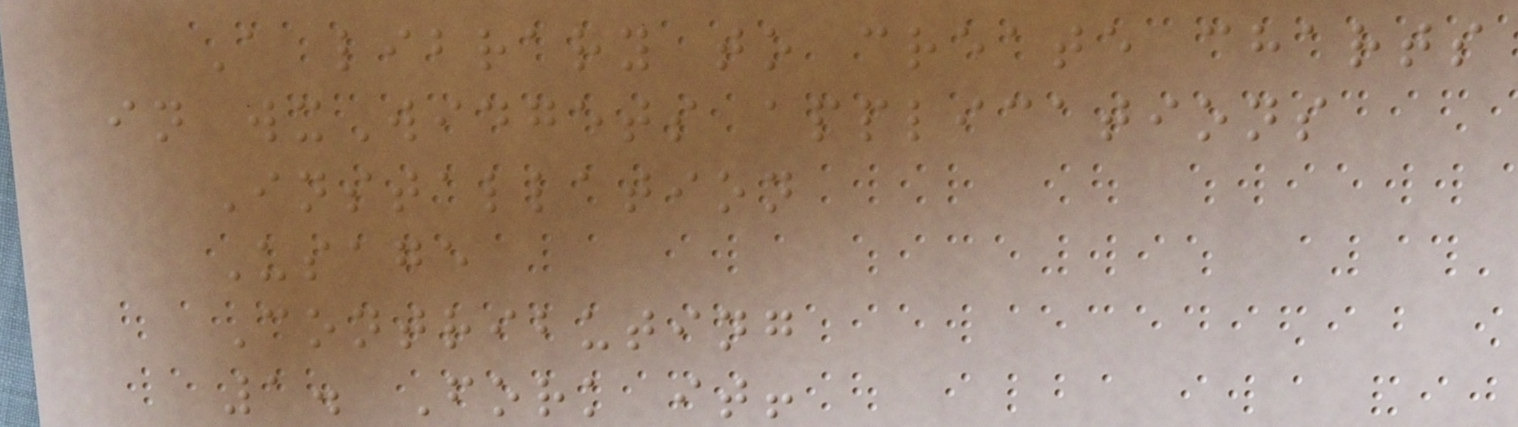A library to create charts
in wxWidgets applications
Installation
Usage
Contributing
1. Fork it!
